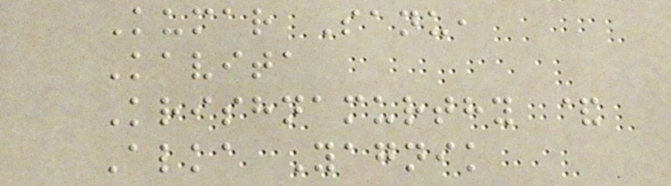Kumar Sanu,
Kavita
Krishnamurthy &
Alka Yagnik
